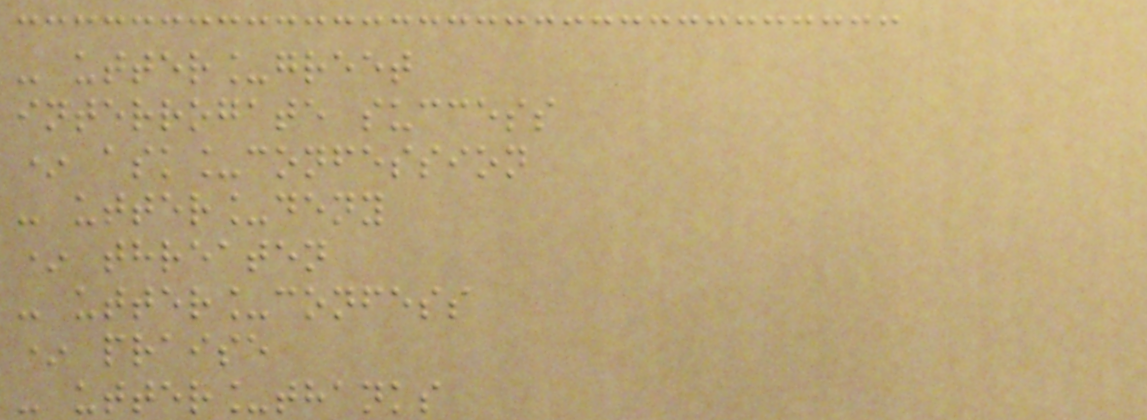- utter_greet
interrogate success
* ask_confession
- utter_deny
* threaten
- utter_confess
* praise
- utter_thanks
